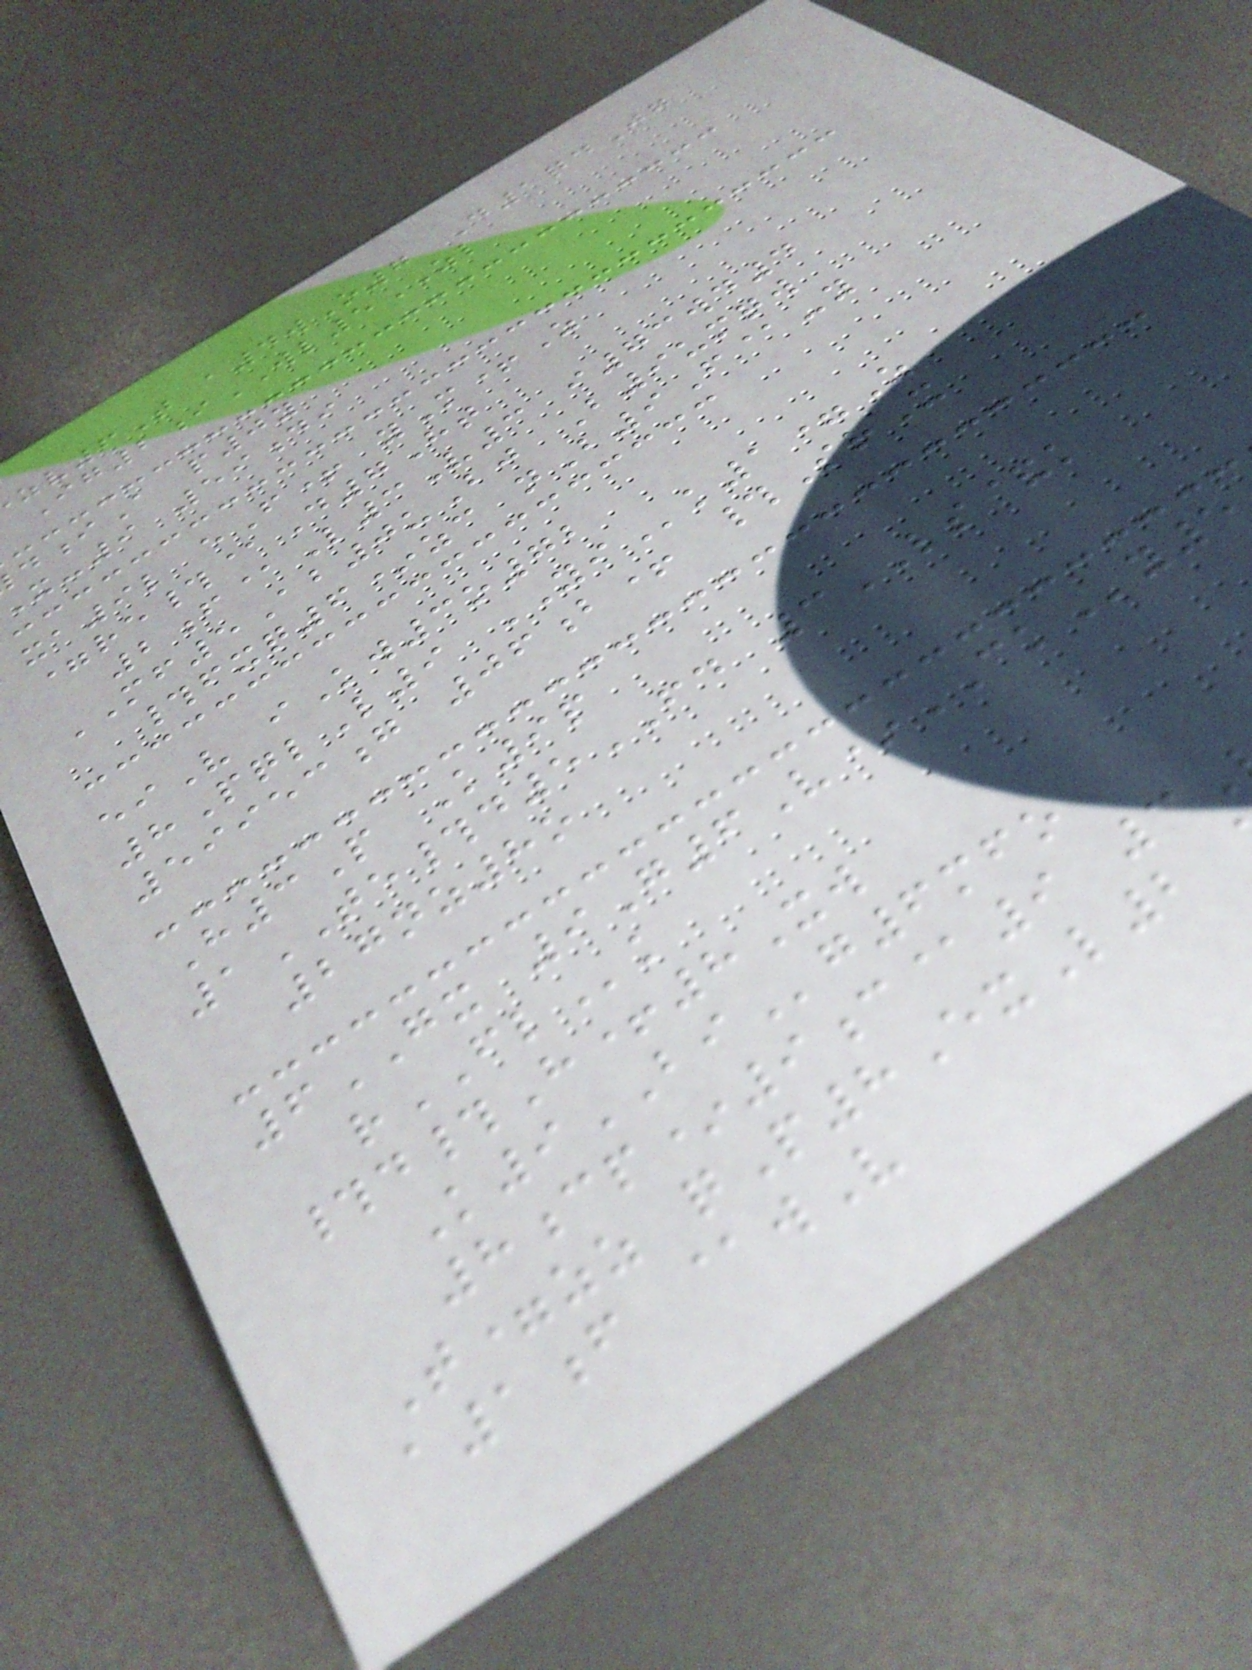zv6T a4wO7 D1qdJg
Ig2iWL5ZL
iA p0y
x-9 59di
xa9l eF+ yM+Z
=re#@D7Ht
2f@L3V3 i73wd4
MF5Ab0uBj B9umqw
#fxq6*zc nB9F@-y
eiV iKw3o72
8PqlL9 YIk1=Z
59953g 06b+ #SrX
H3P K9p
1TE#d5FD 3LS&k
27nz8o
6GX 9G6V*CKy5
rFLk
#d#H+8Xw
K9BIg6mfo
8cp*9c@9 3
T=zz qP8ExL2
a1f @wV
